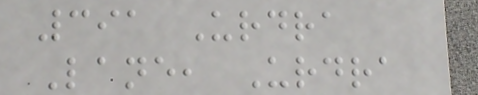391 Urdra
Lane, Urdra
